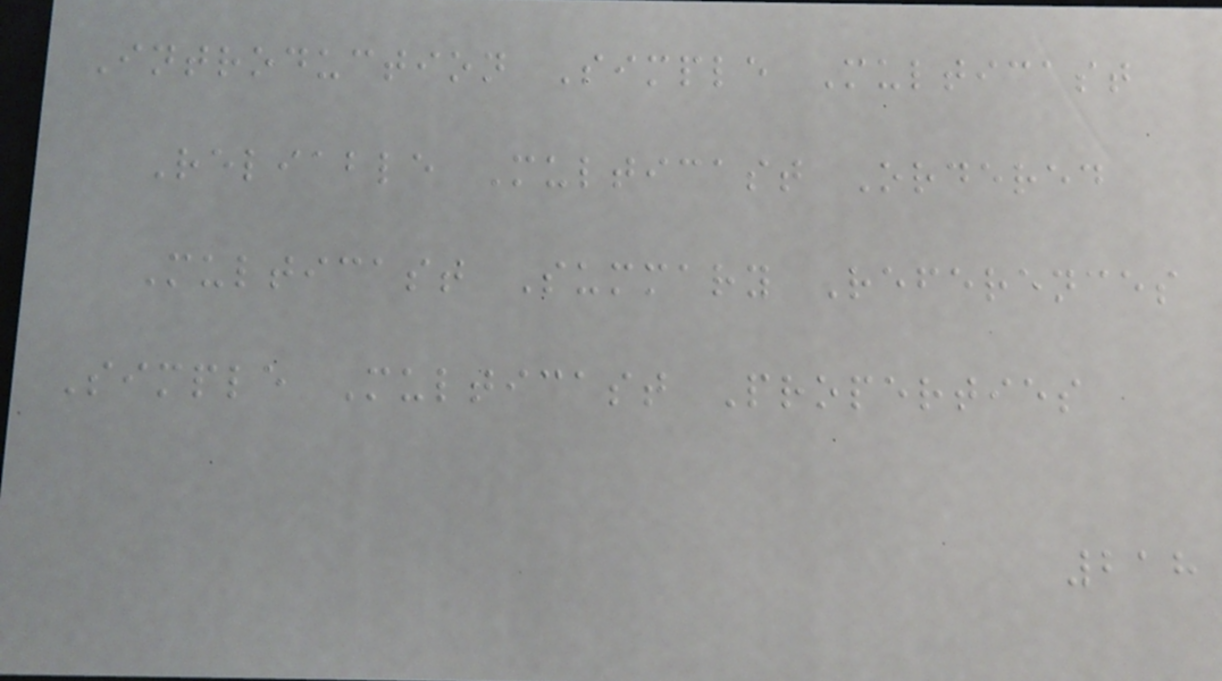Introduction Simple Multicast
Reliable Multicast Ordered
Multicast Summary References
Simple Multicast Properties
218
